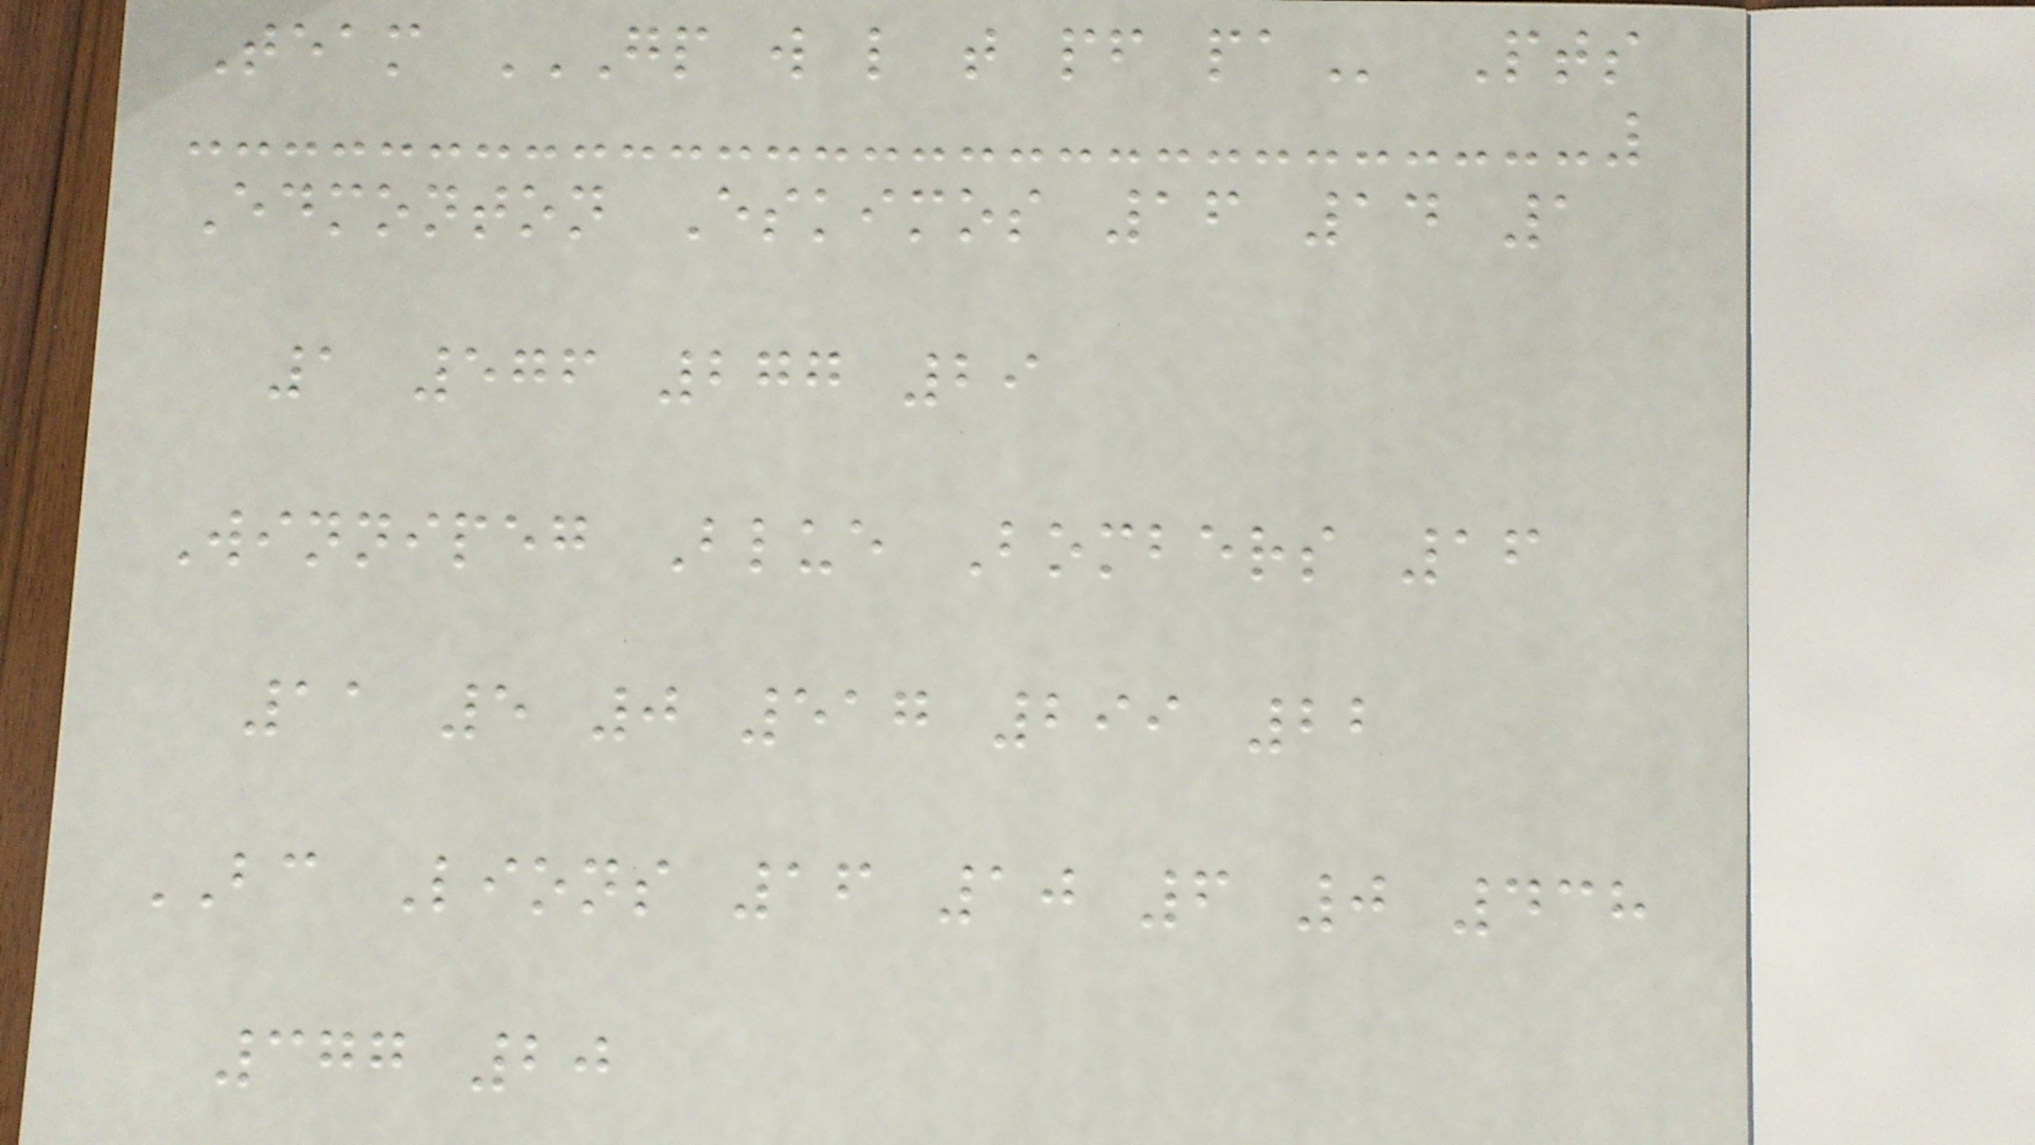Team GP W L T PF PA Pts
Edmonton Eskimos 16 14 1
1 576 277 29
Winnipeg Blue Bombers 16
11 5 0 517 299 22
BC Lions 16 10 6 0 438
377 20
